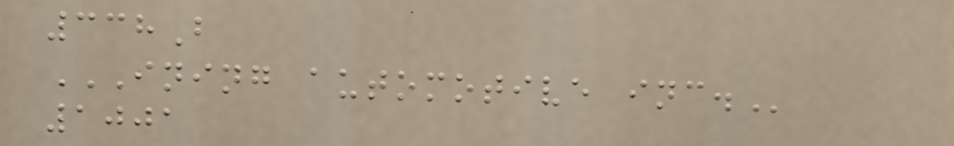338B
INING AUTOMOTIVE INC.
1001
